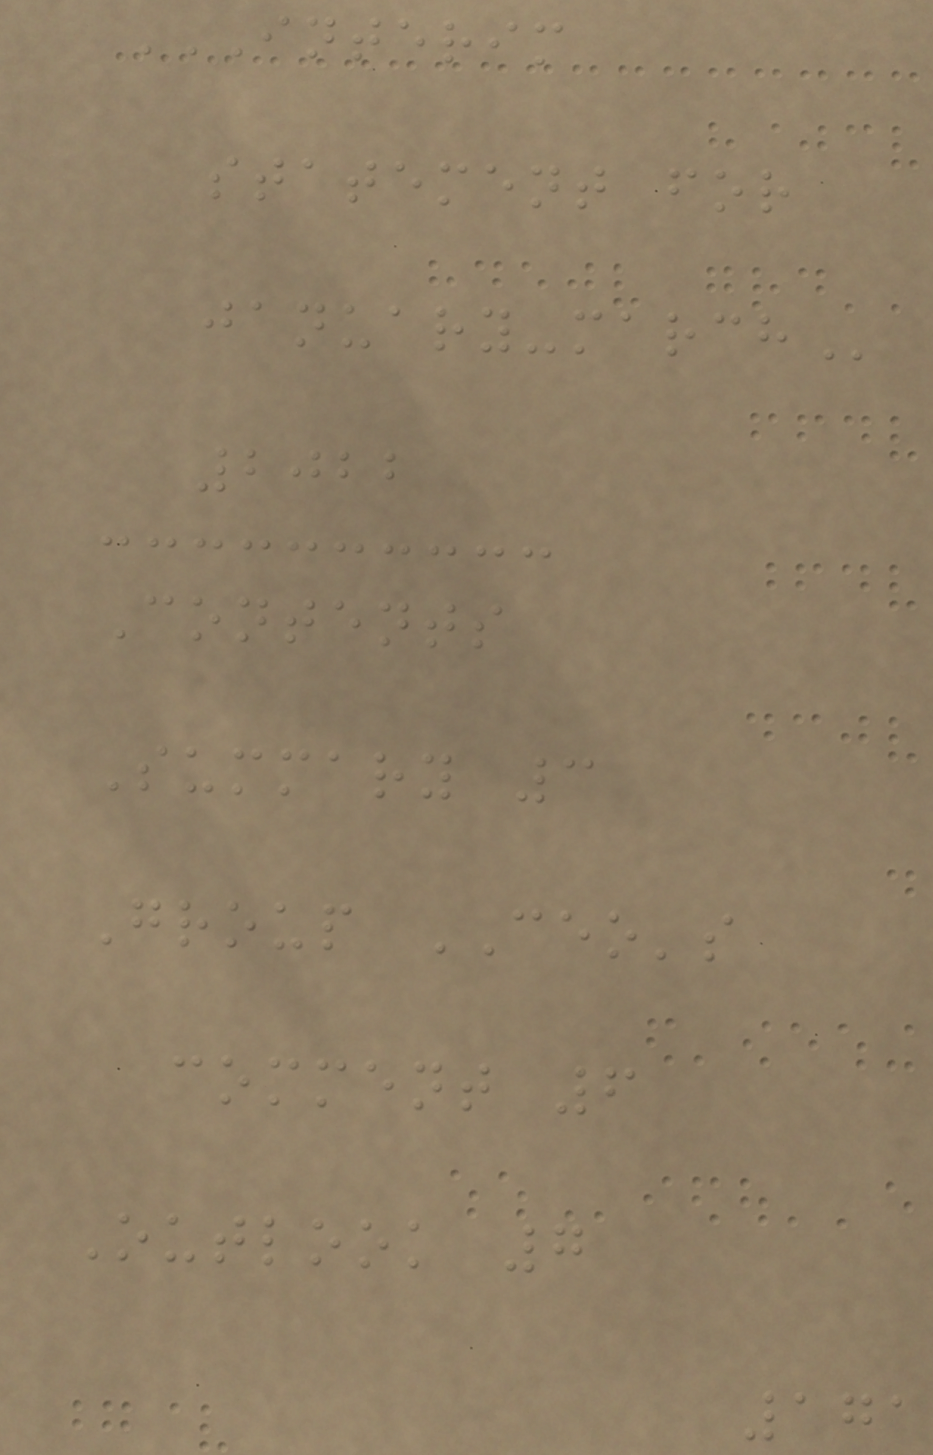INTERIM
STATEMENT FOR
JANUARY-MARCH
2022
Contents
Summary 3
Group CEO's
comment 6
Outlook 7
171
